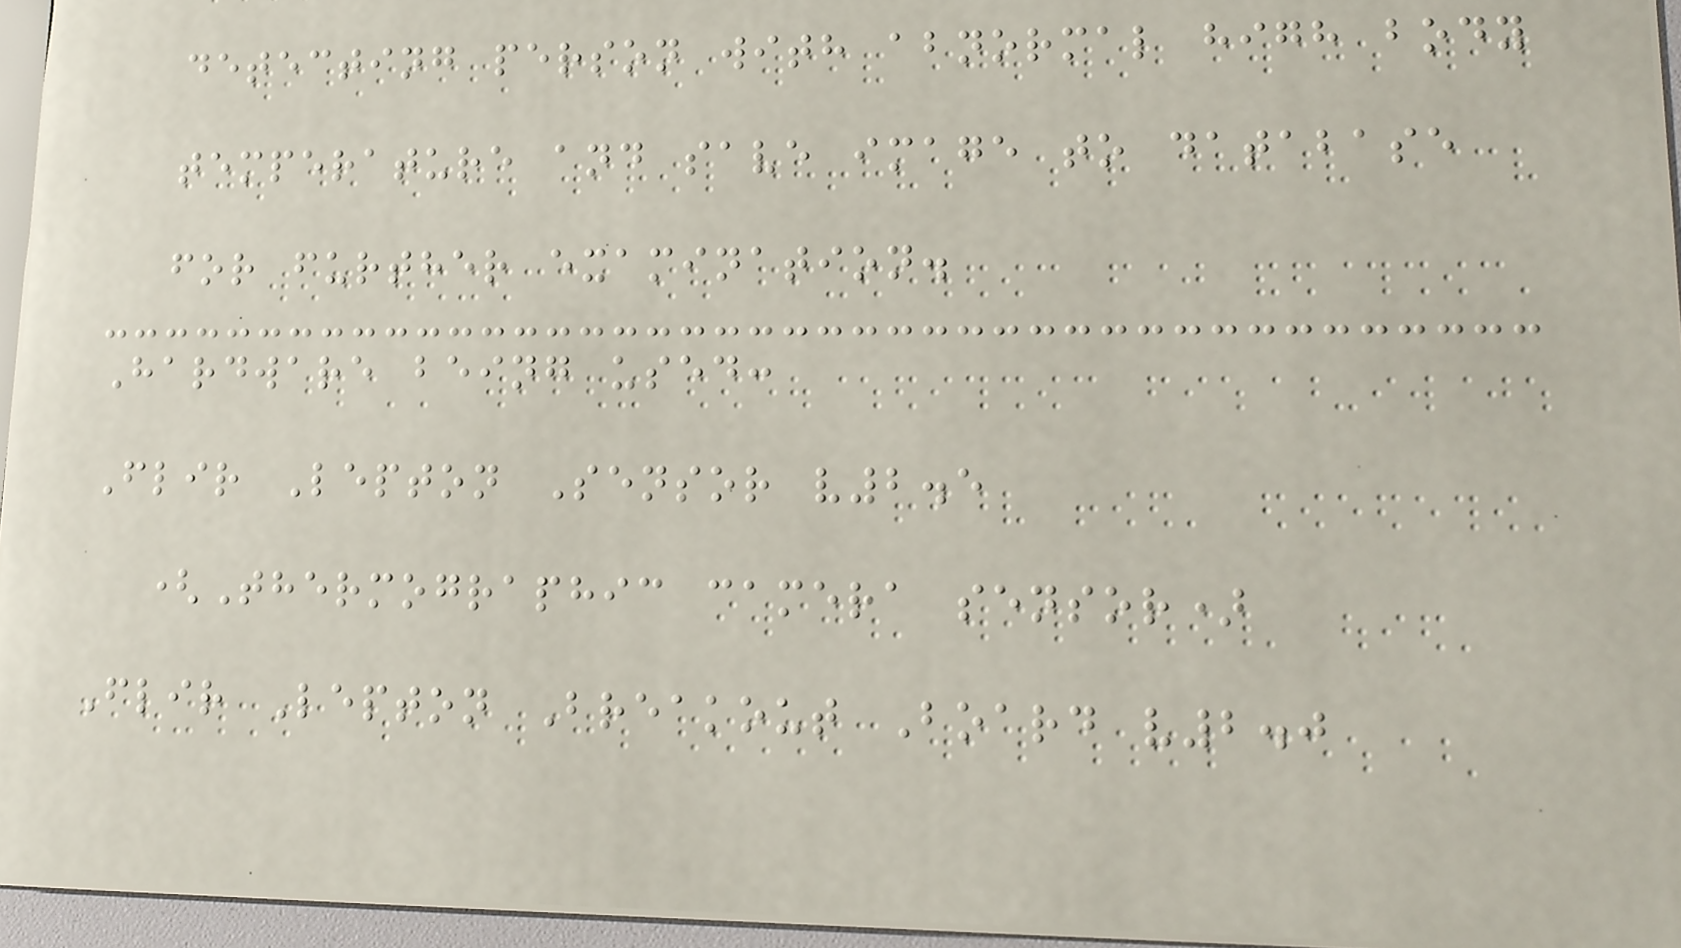detecting person with abnormal high body
temperature and save image to database
for further examination.
Hardware being used:
Flir Lepton Sensor v2.5
(Thermographic camera sensor)
Flir Lepton Breakout Board v2.0
